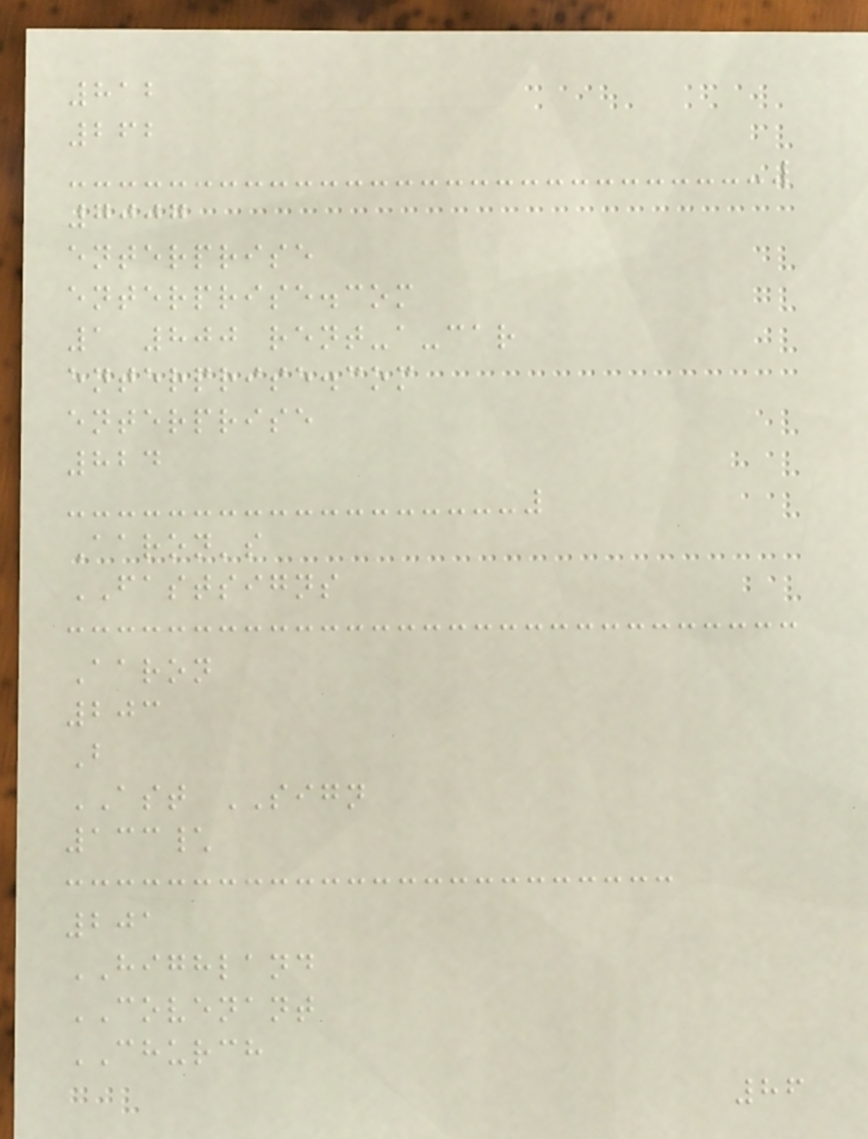812
262
7007
enterprise
enterprise.com
1 800 rent-a-car
enterprise.com
enterprise
824
Aaron's
FASTSIGNS
Aaron
203
B
AST SIGN
133\
201
HIGHLAND
COVENANT
CHURCH
86
